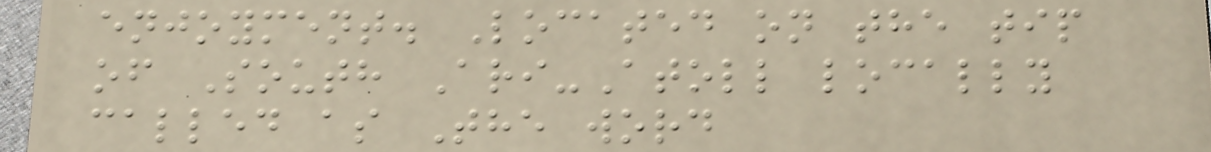enjoyment. Located on the tip
of South Ari-Atoll locally
called as The word
